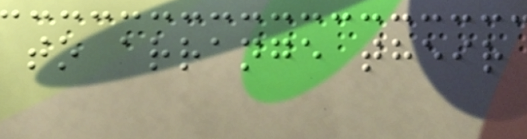to arrange their
